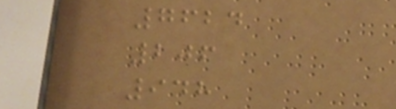7624
206
948
